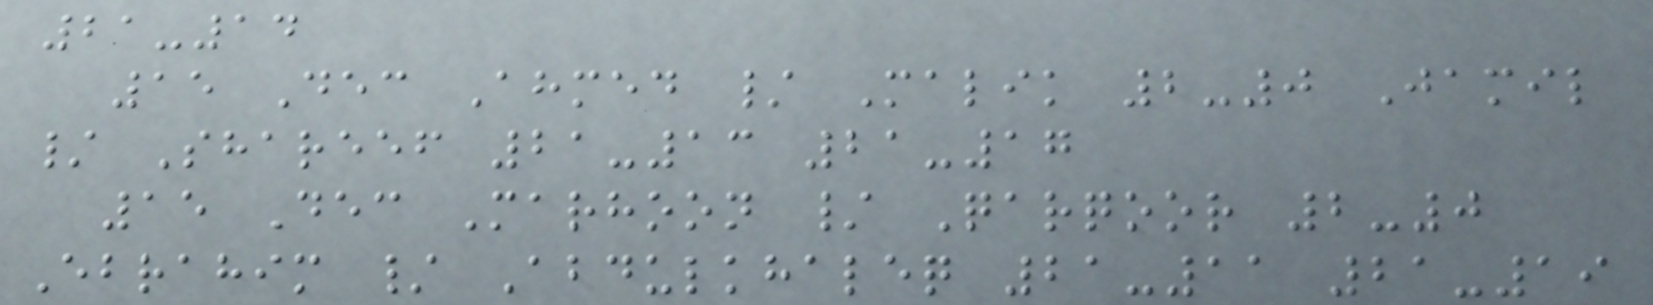21-14
15 Dec Ahmed / Malik 2-0 Jamil
/ Shareef 21-13 21-17
15 Dec Marhoon / Qarqoor 2-0
Ebrahim / Abdulkhaleq 21-11 21-19
